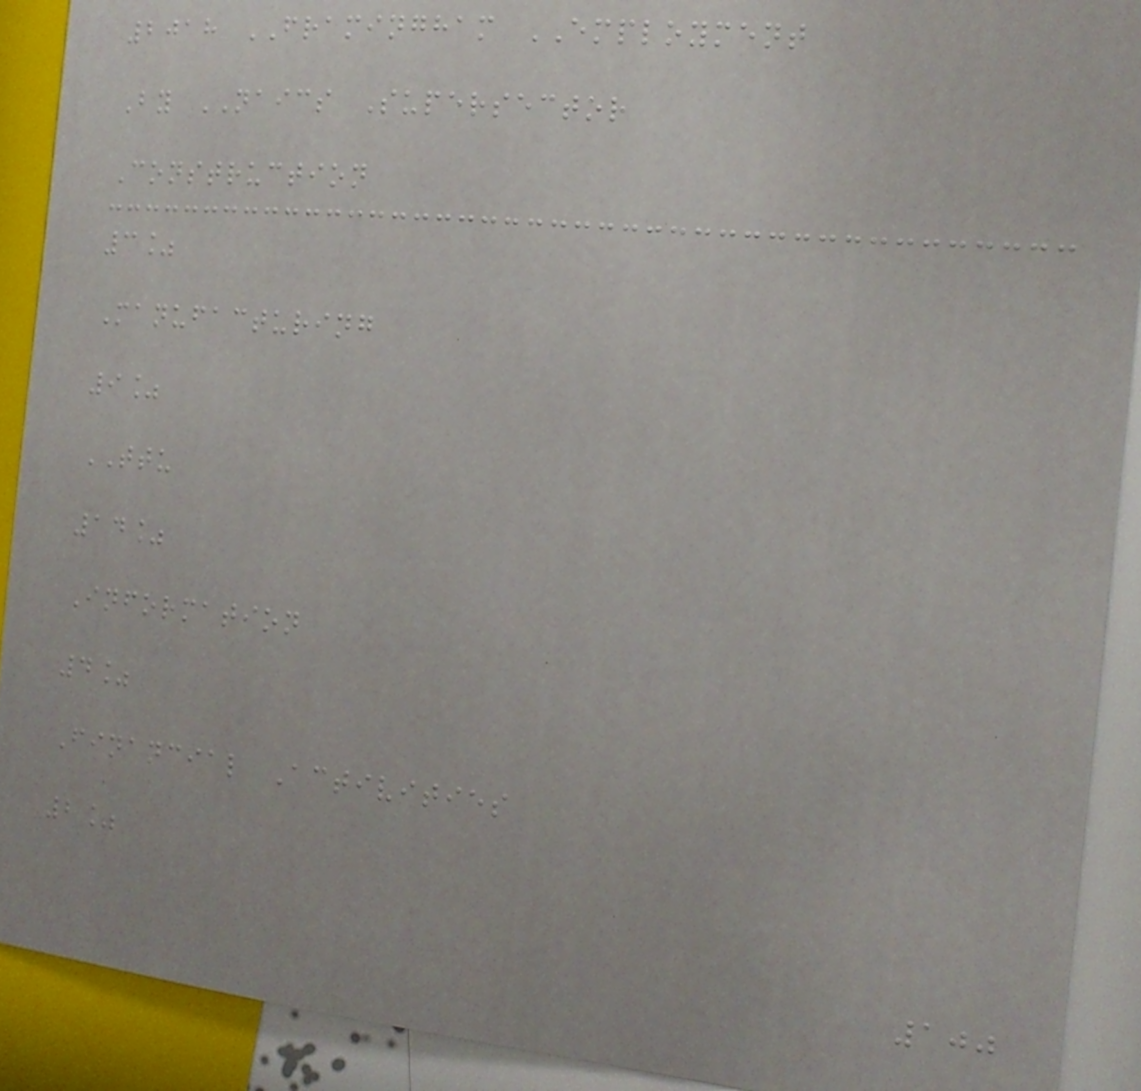2018 FRAMINGHAM EMPLOYMENT
By NAICS Supersector
Construction
3%
Manufacturing
9%
TTU
14%
Information
4%
Financial Activities
2%
100
